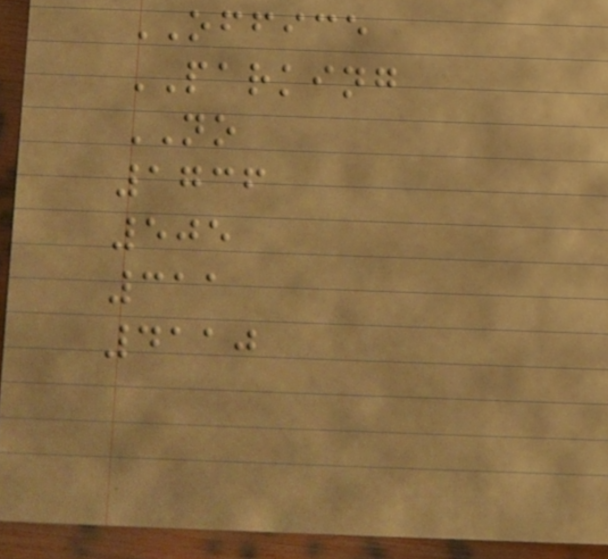OFFICE
PARKING
NO
1736
505
311
4110
